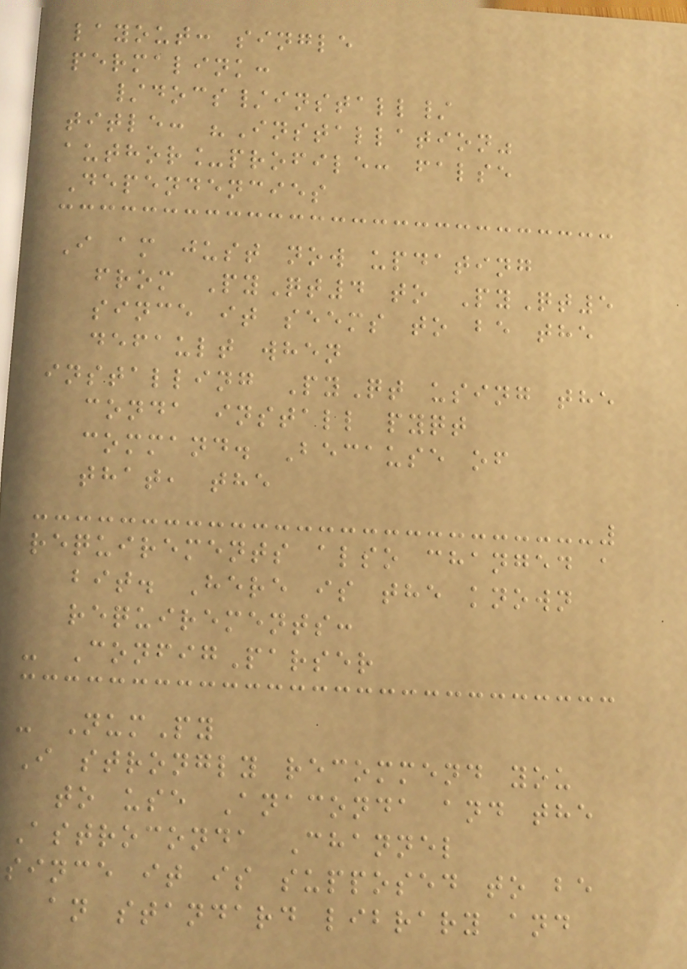layout: single
permalink:
/docs/install/
title: "Installation"
author_profile: false
Dependencies
I am just now updating
from PyQt4 to PyQt5
since it seems to be the
default when
installing PyQt using the
conda install pyqt
command. Because of
that, the
requirements also changed a
bit. Here is the known
requirements:
- ConfigParser
- NumPy
I strongly recommend you
to use Anaconda and the
Astroconda Channel
since it is supposed to be
an standard library and
